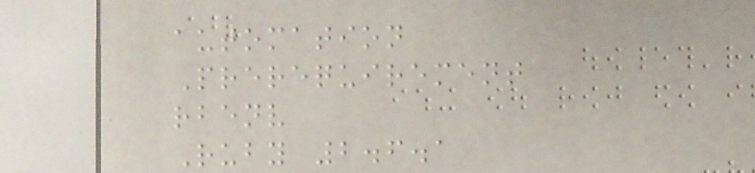automation
Prerequirement
rbenv
Ruby 2.6.1
